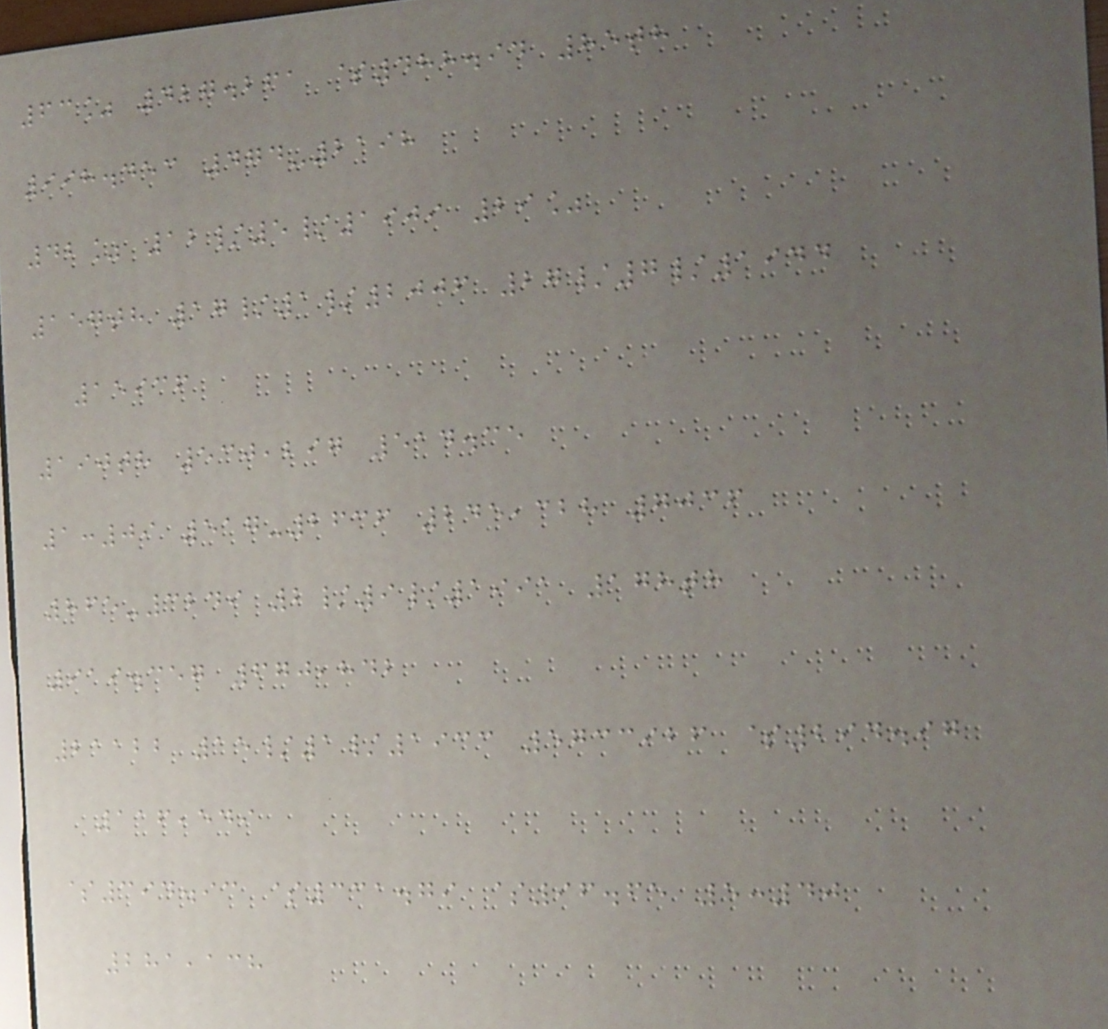63% 427.261 $488.94 85th
998.453 474-2198
42% 12/5/1909 29%
157th 17/1/2006 27/7/1944
15936
190th 530,297 514.35
1:09 517-2636 245,328 7036
865-3249 2/9/1991 178th
919.357 670,842
21122 15/1/1933 5733926 $294.97
116,549
$394.93 $331.79 $96.65 5:40
281,138
